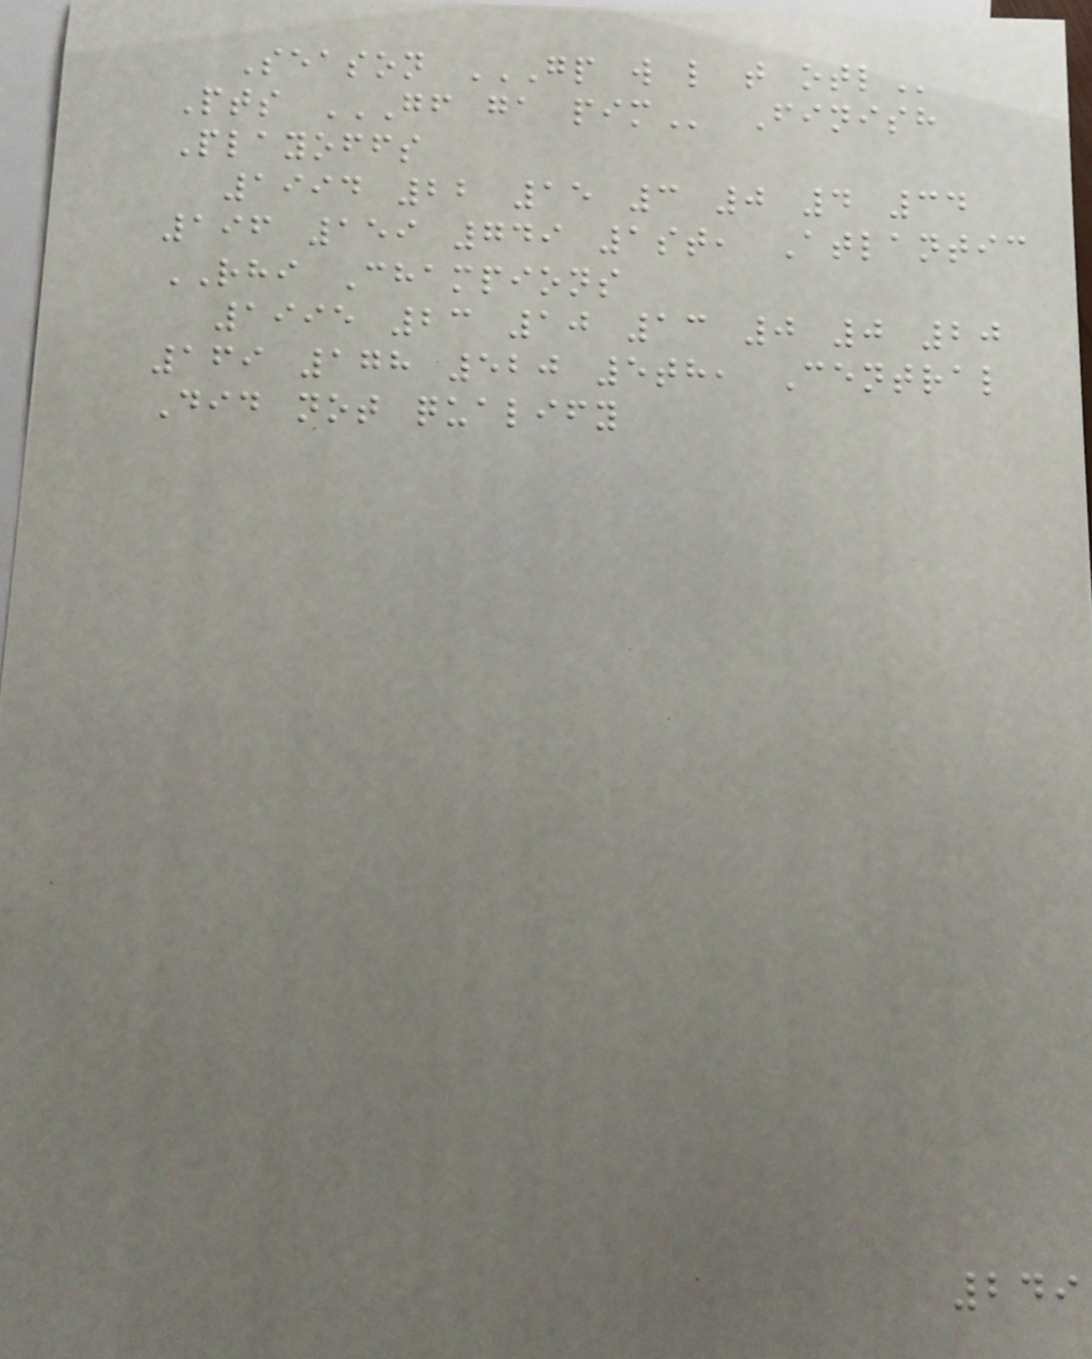Season GP W L T OTL
Pts GF GA PIM Finish
Playoffs
1994 22 15 3 0 4 34
196 159 749 1st, Atlantic
RHI Champions
1995 23 10 13 0 0 20
169 178 520 5th, Central
Did not qualify
249
